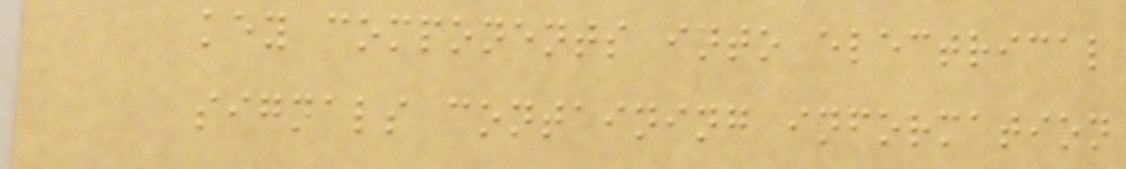key components into electrical
signals containing information
